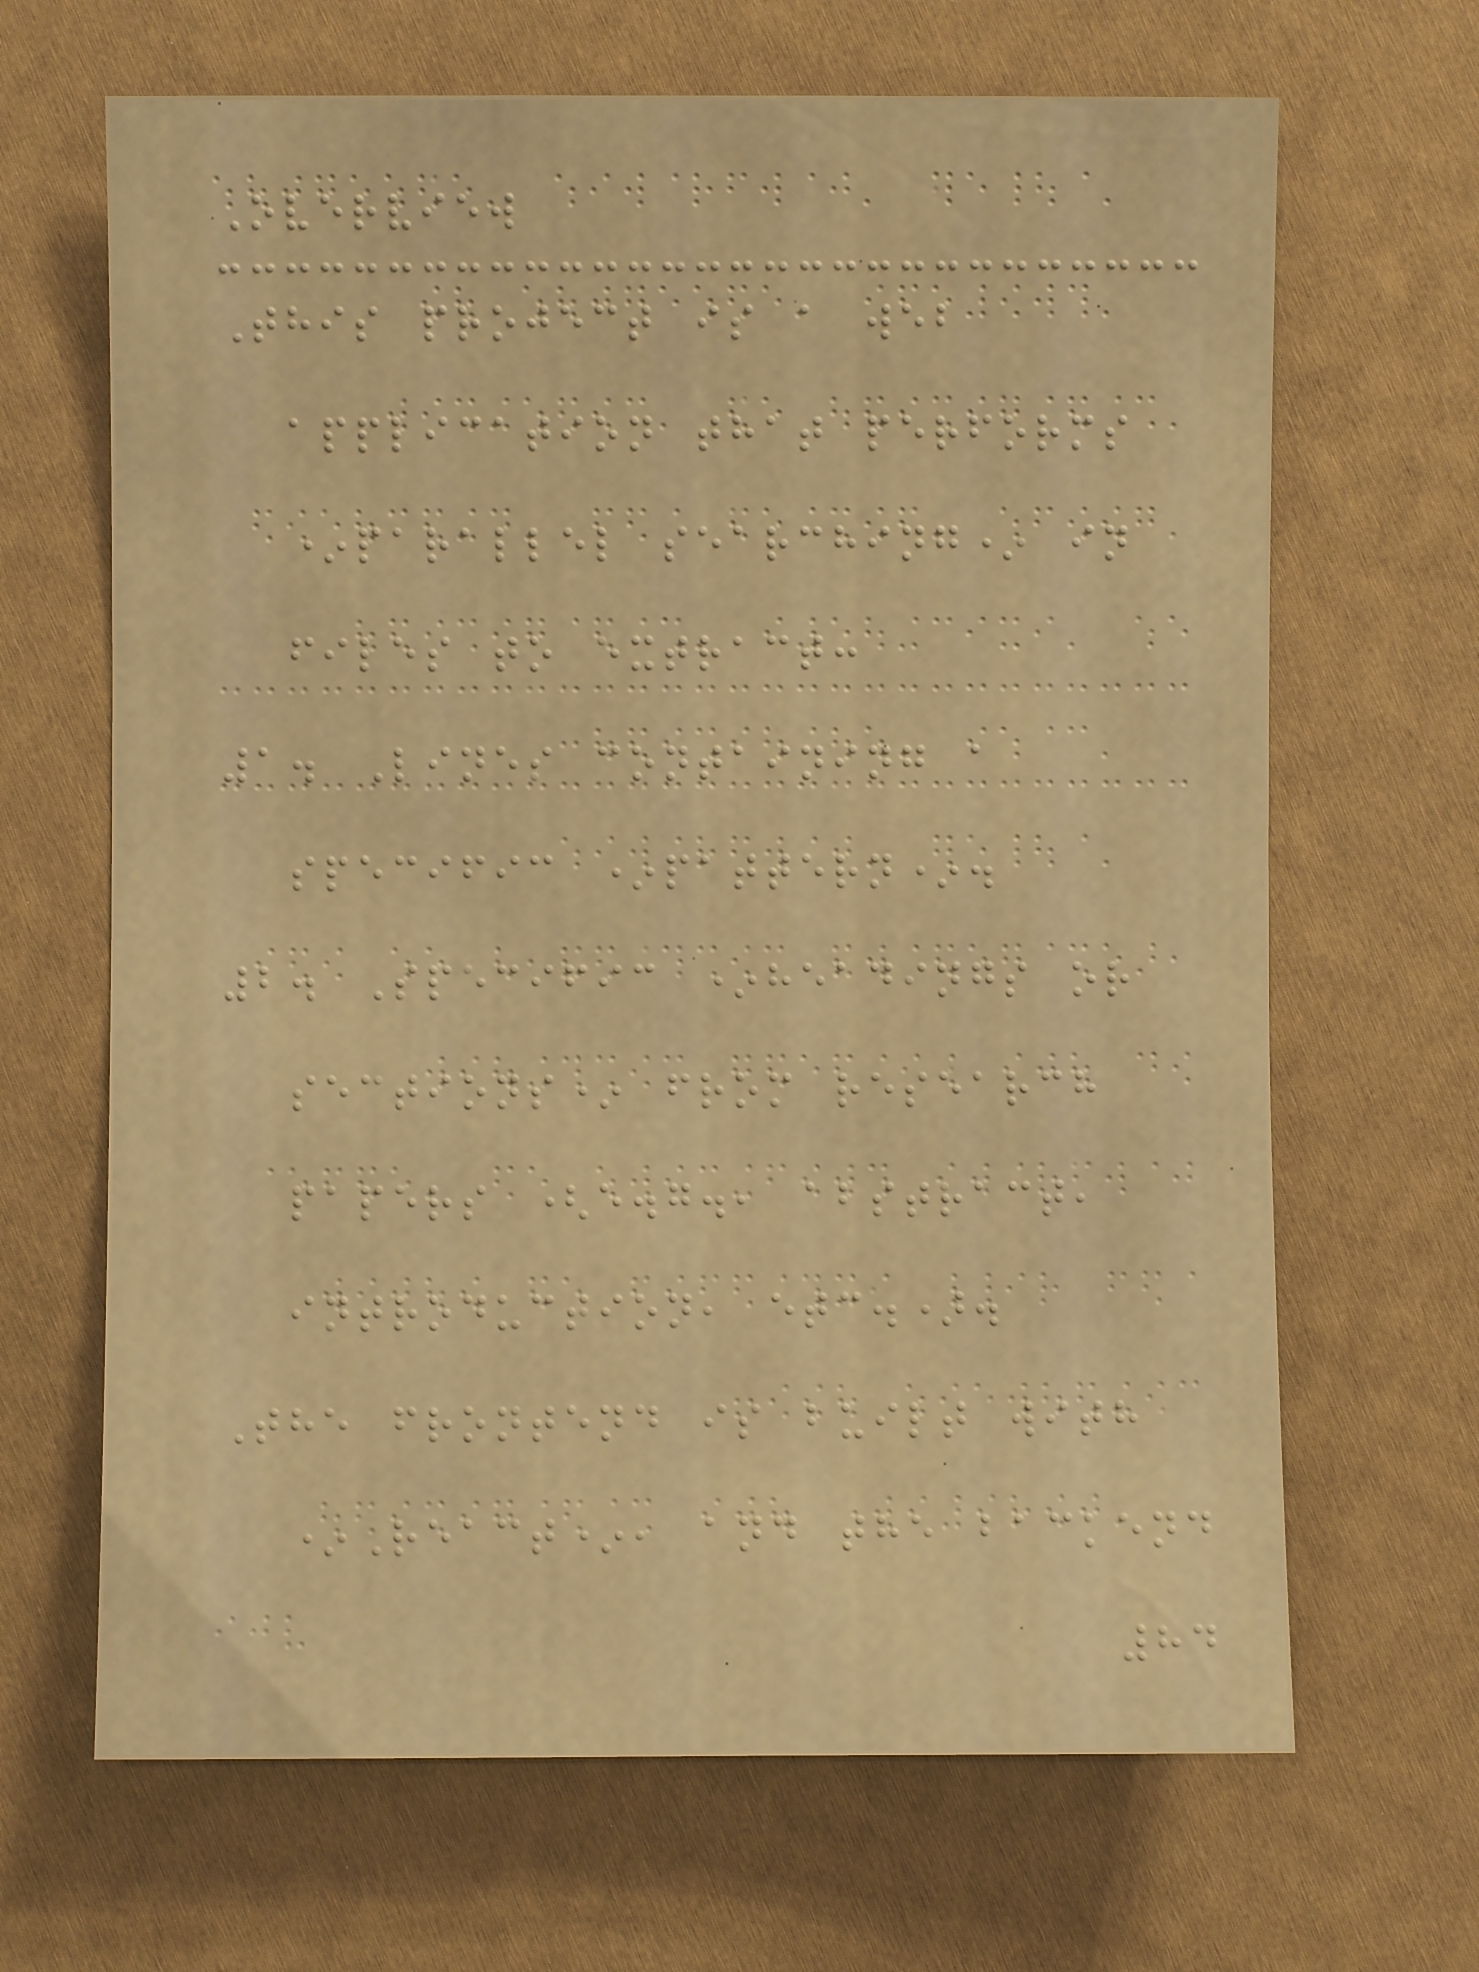Overview
This project is a web
application that performs
*parallel searching* in
files to extract:
1. Lines containing a
specific *pattern*.
2. Specific *headings or
sections* from research
papers (e.g., abstract,
introduction, etc.).
The frontend is built with
*React*, and the backend
84
